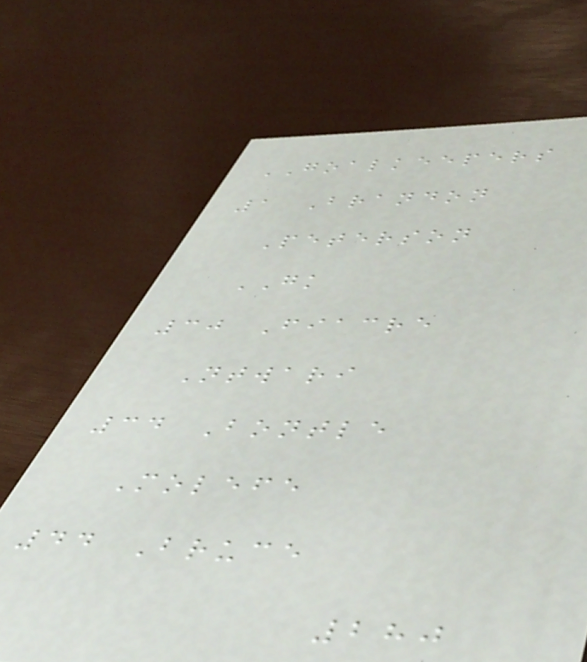GOALKEEPERS
1 Brandon
Peterson
GK
30 Fiacre
Ntwari
34 Bontle
Molefe
44 Bruce
280
